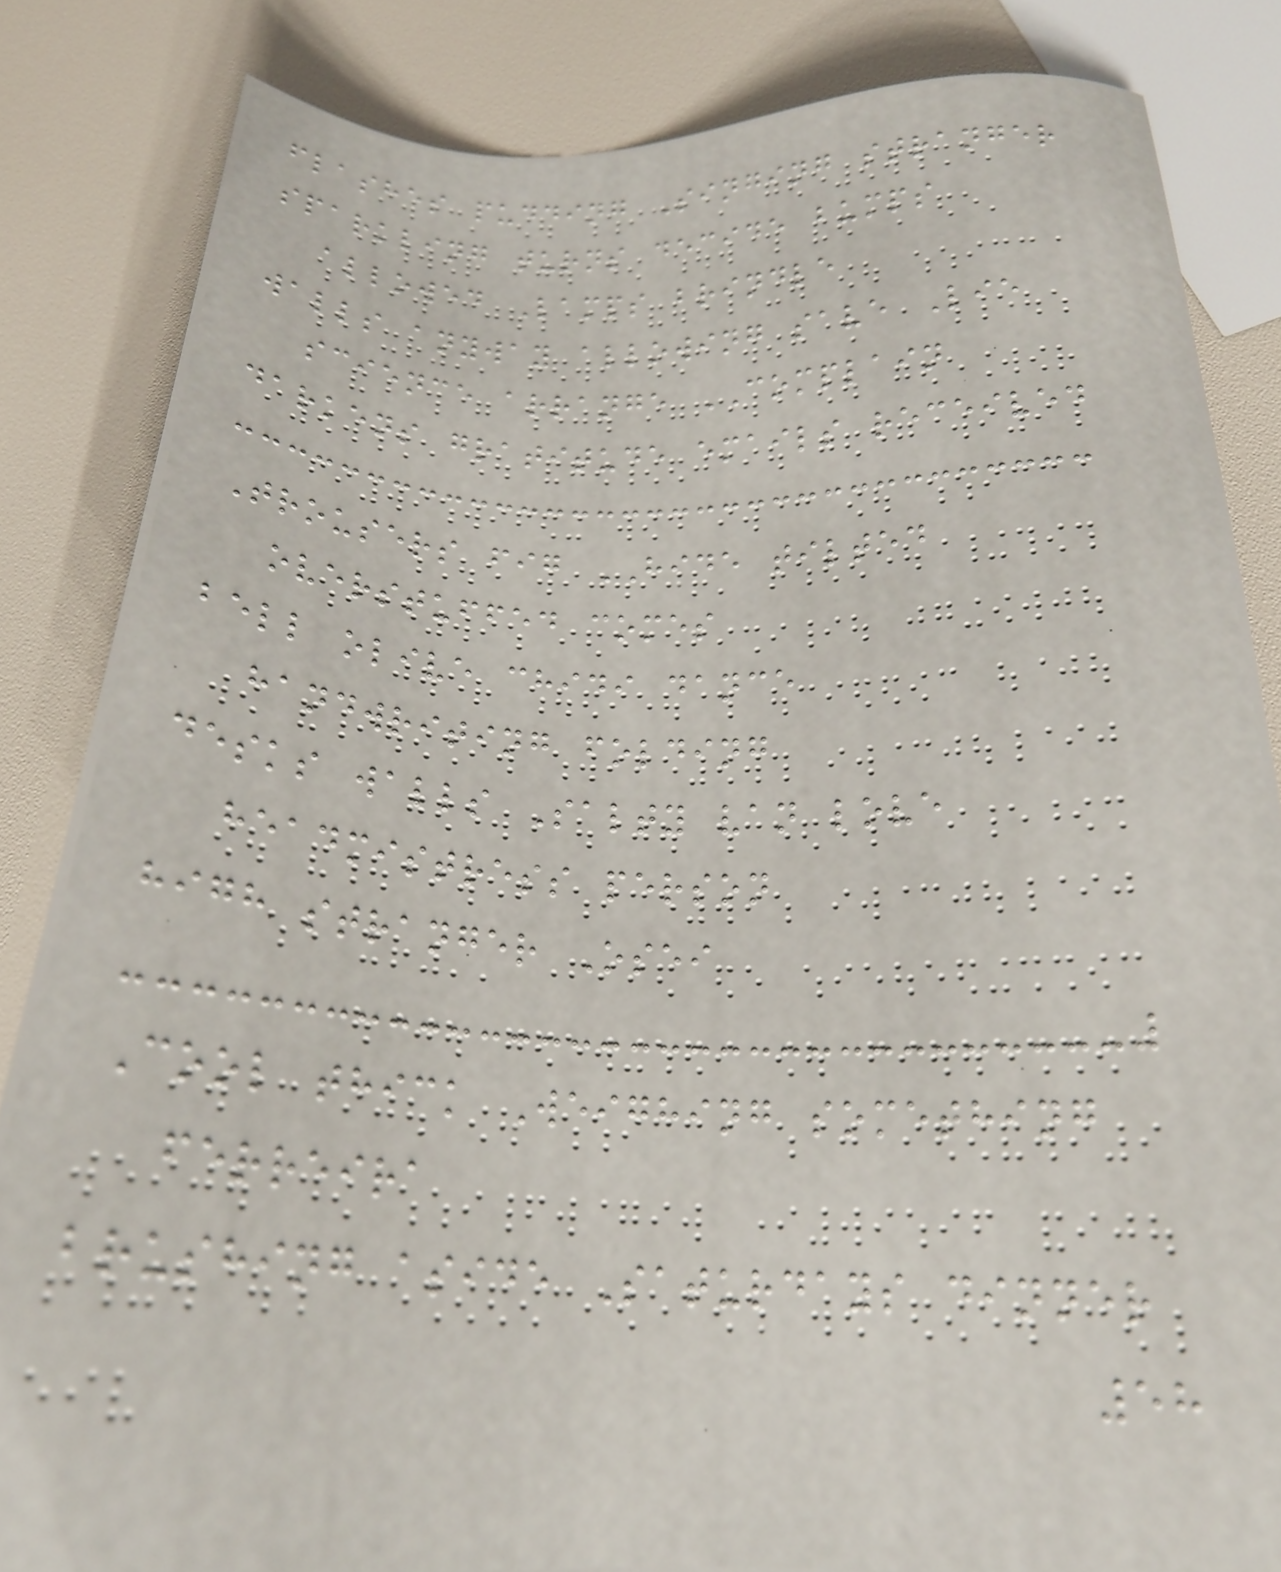flashes pudding Singing stranger
sparkling turns decide bumps
allowed Lamps brindle
walls anyway allowing save Lie
science arrange COMPLAIN
darkens gratitude emails received
Trousers fig HIDE tilted
overstuffed comes
bell olive chidi dance
handwriting folding
desks walls Salty van love
headmistress person
high stranger Osei
Cool thick Weighing something
ferreira
brushing aside Saturdays dinner
58
